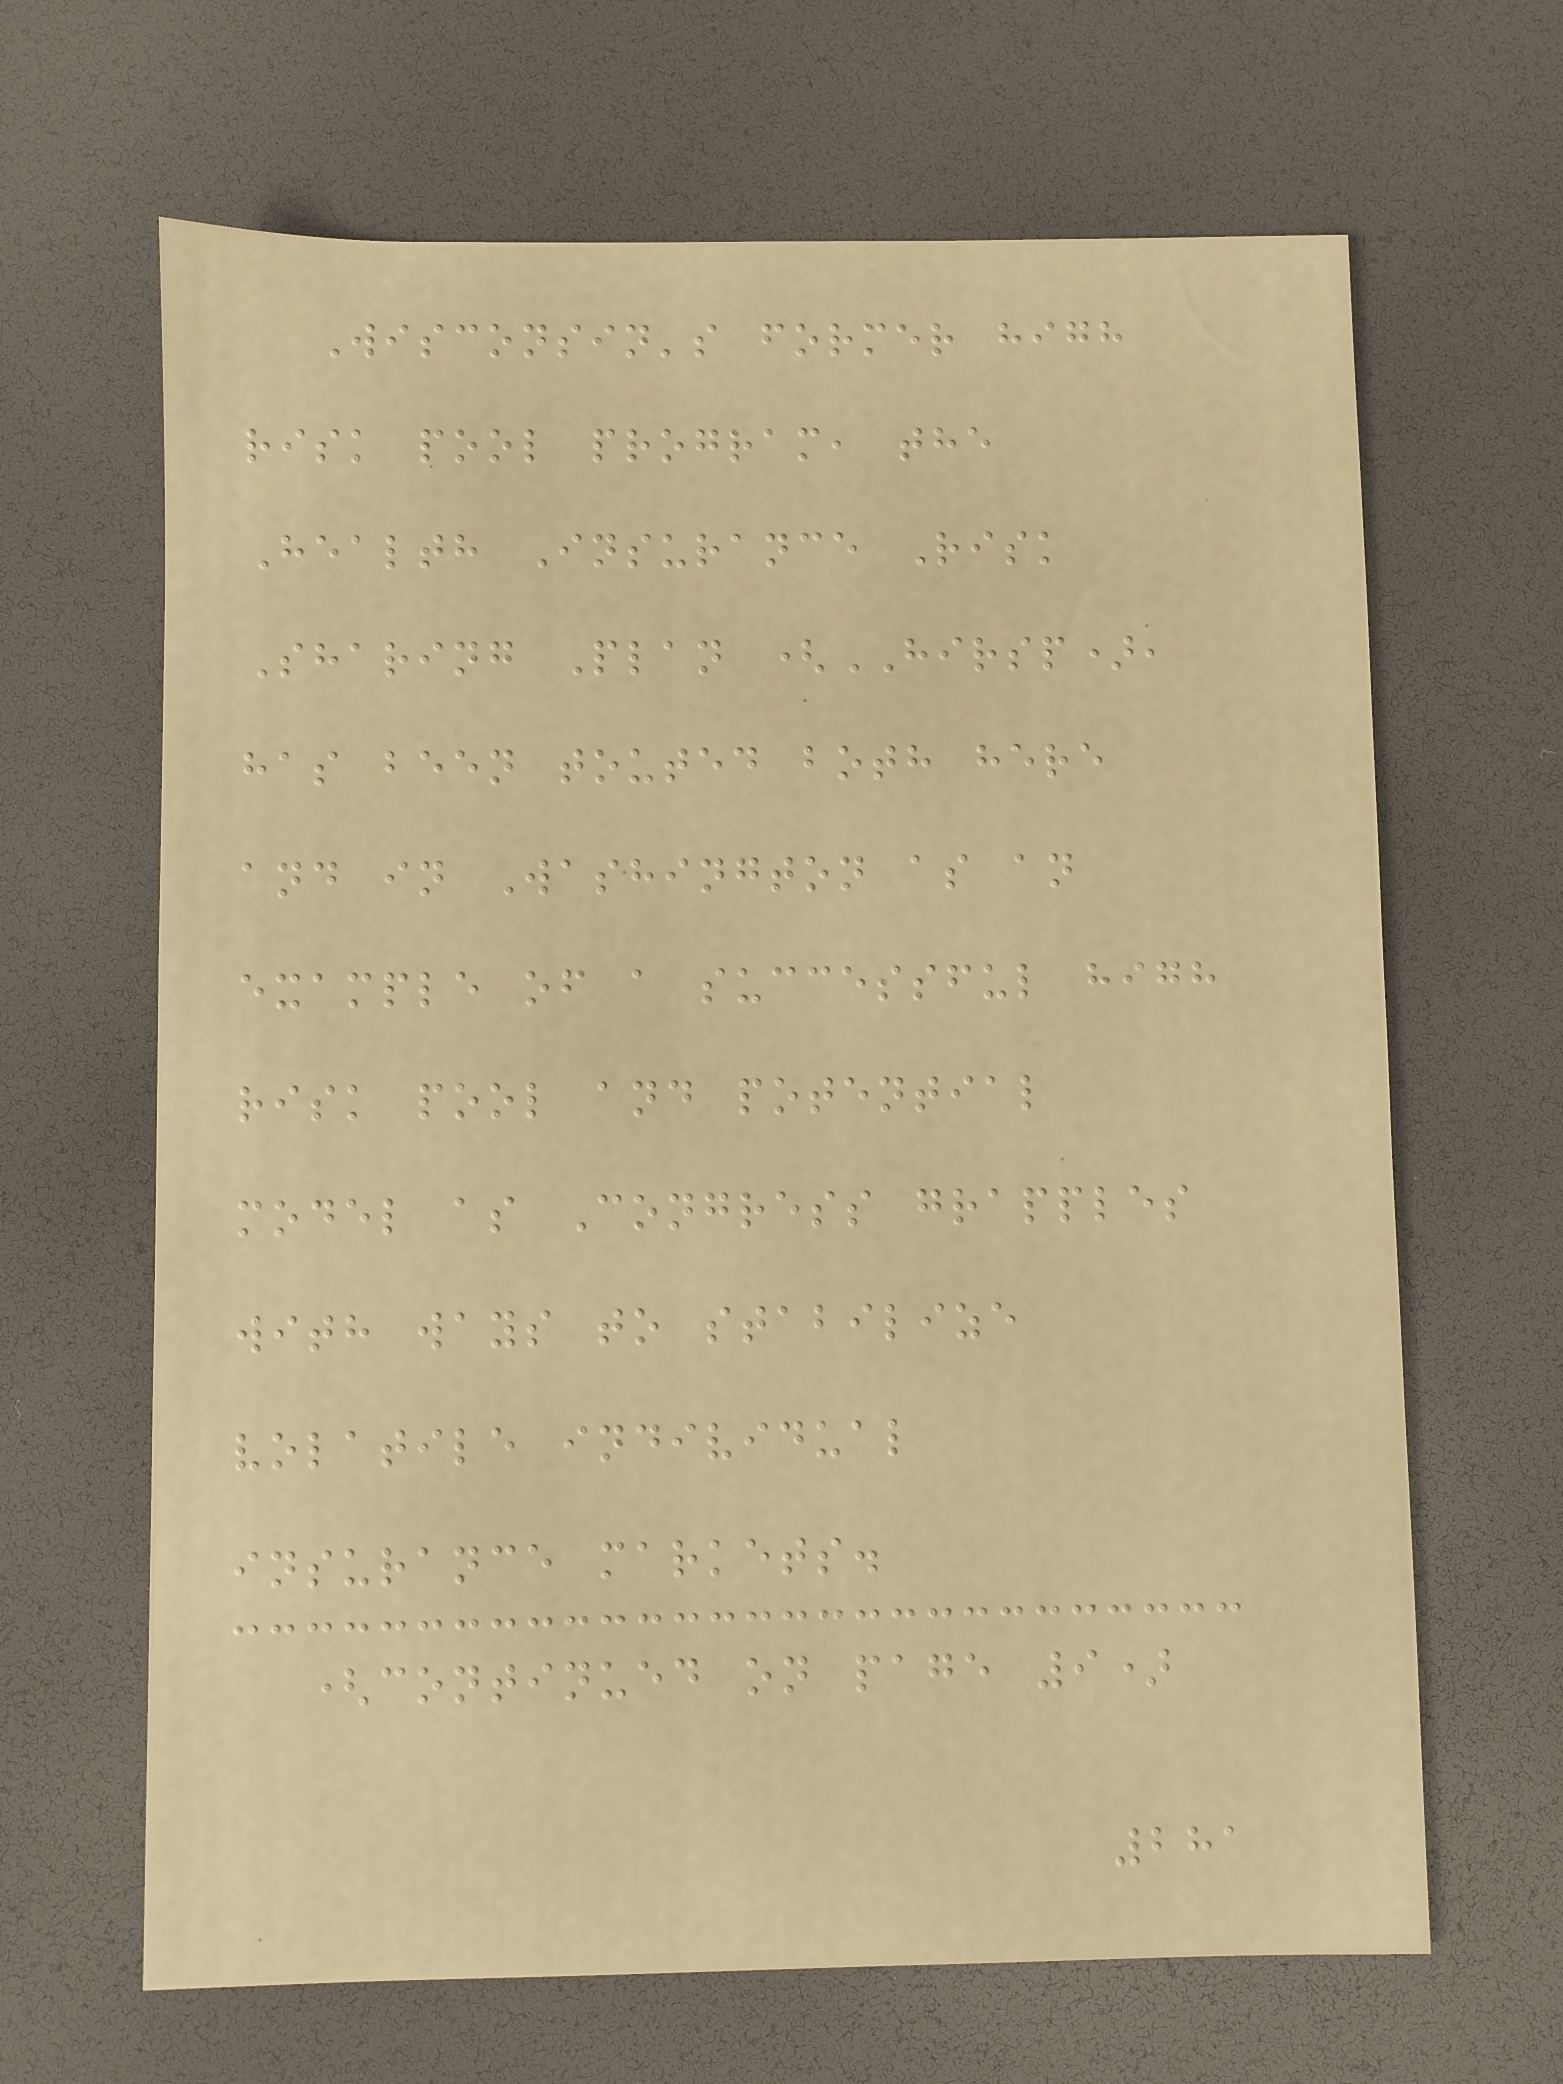Wisconsin's former high
risk pool program, the
Health Insurance Risk
Sharing Plan (HIRSP),
has been touted both here
and in Washington as an
example of a successful high
risk pool and potential
model as Congress grapples
with ways to stabilize
volatile individual
insurance markets.
(continued on page 9)
281
